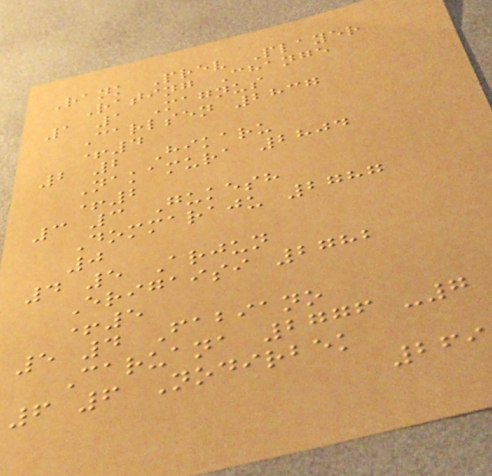Rank Prev Player
Rating Change
1 1 Magnus
Carlsen 2837
+4
2 2 Hikaru
Nakamura 2804
+2
3 3 Gukesh
Dommaraju 2787
0
4 5 Arjun
Erigaisi 2782
+5
5 4 Fabiano
Caruana 2776 -7
6 6 Nodirbek
269
